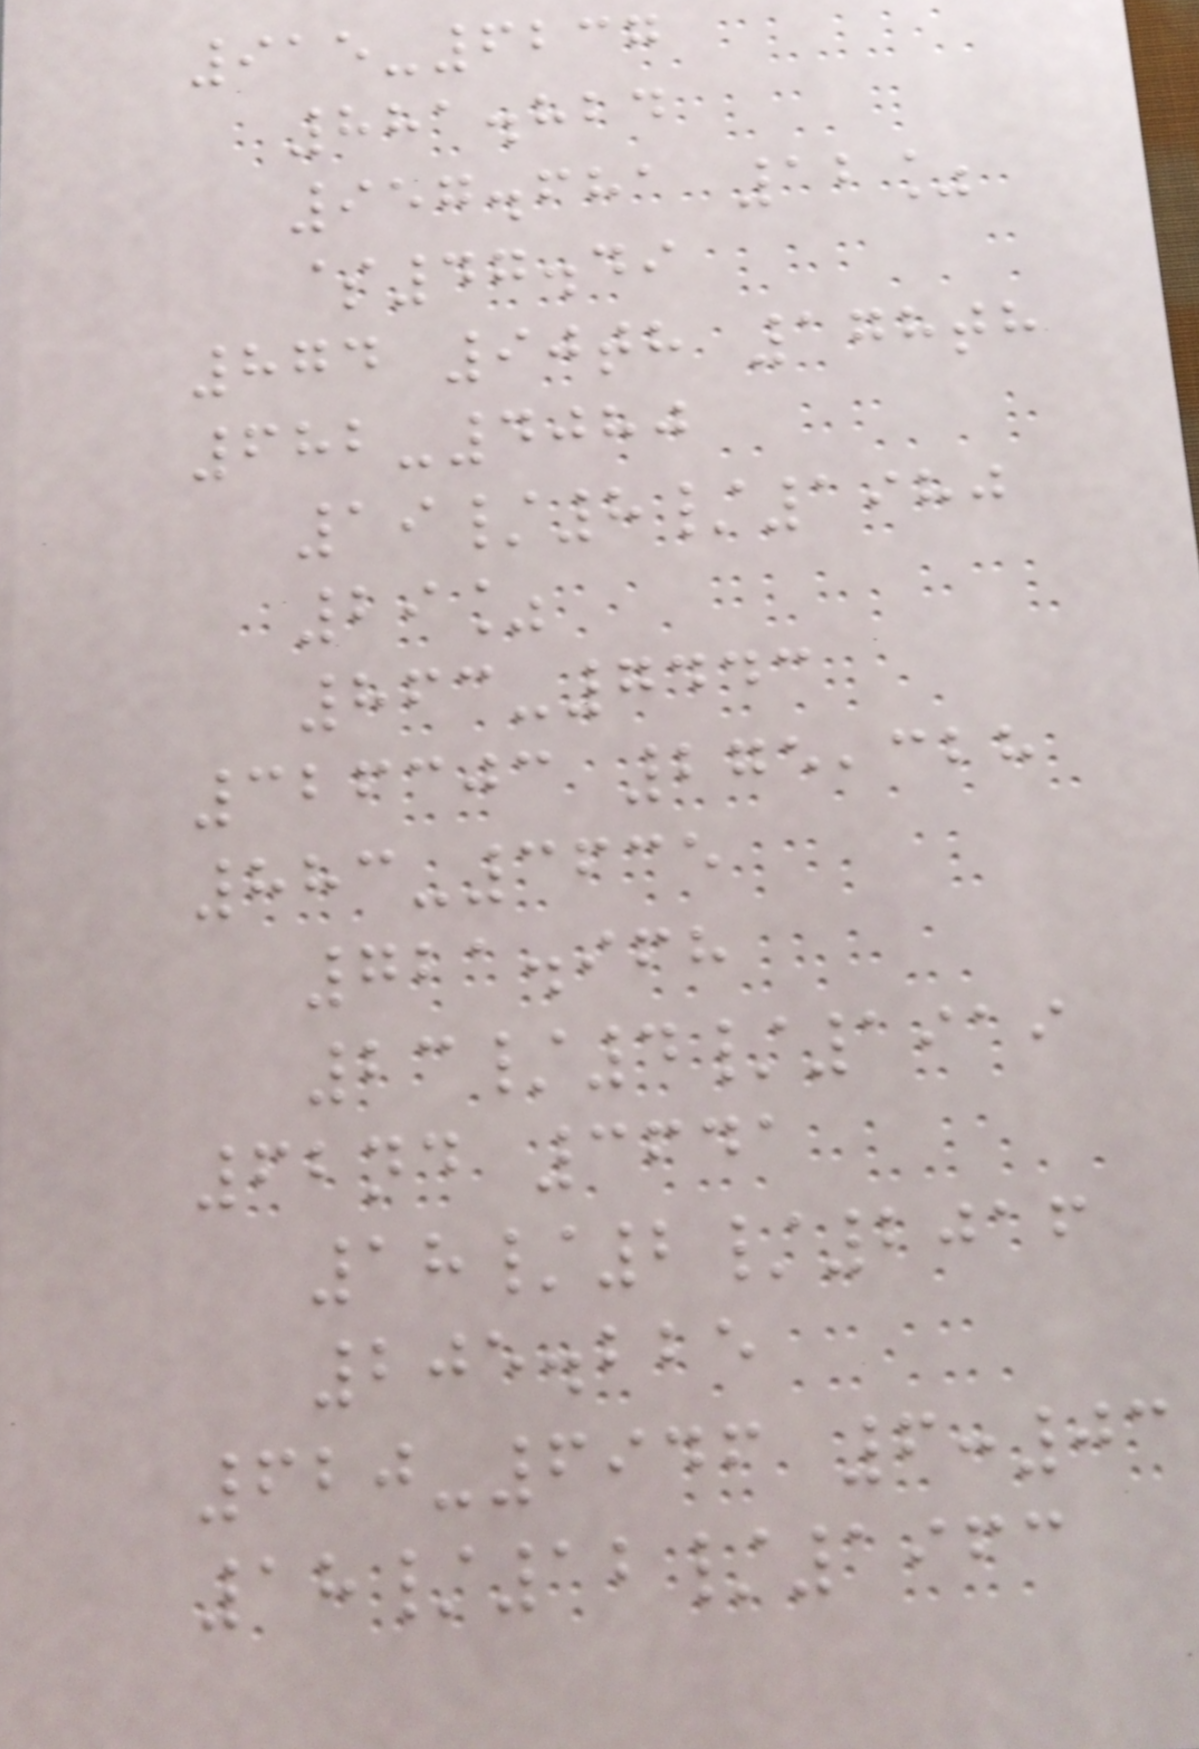915-6237
881.824
957.681 12%
$47.49
874 90th 178th
682-4080
19/8/1980
29%
863-7443
326303 275,328
883-3635
721.968
23/4/1919
62nd 3641
18/2/2016
205.225
620-6946 6:03
18/12/1963
